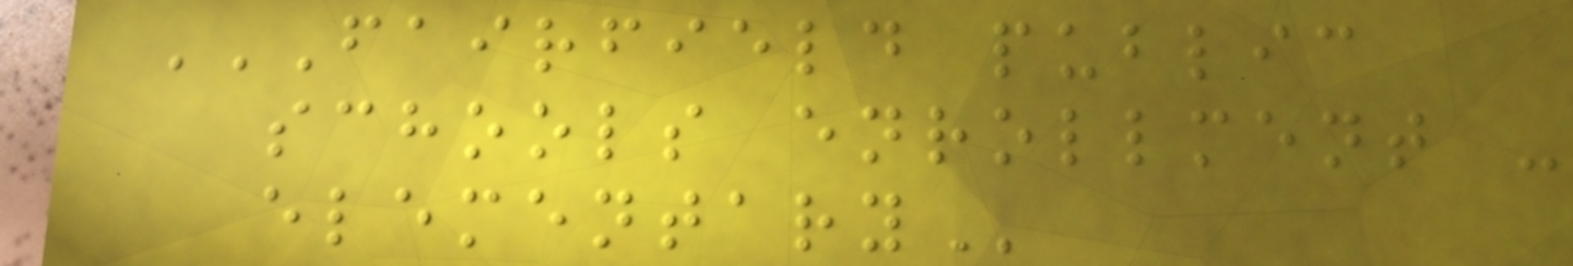FAIRFIELD PUBLIC
SCHOOLS ENROLLMENT -
ELEMENTARY
